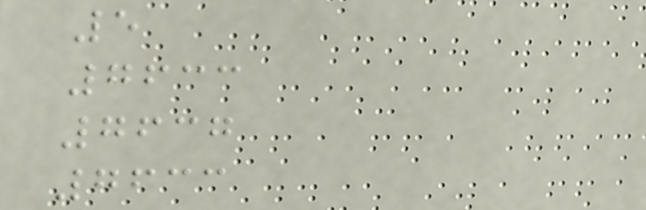5
7633
7637
7633
